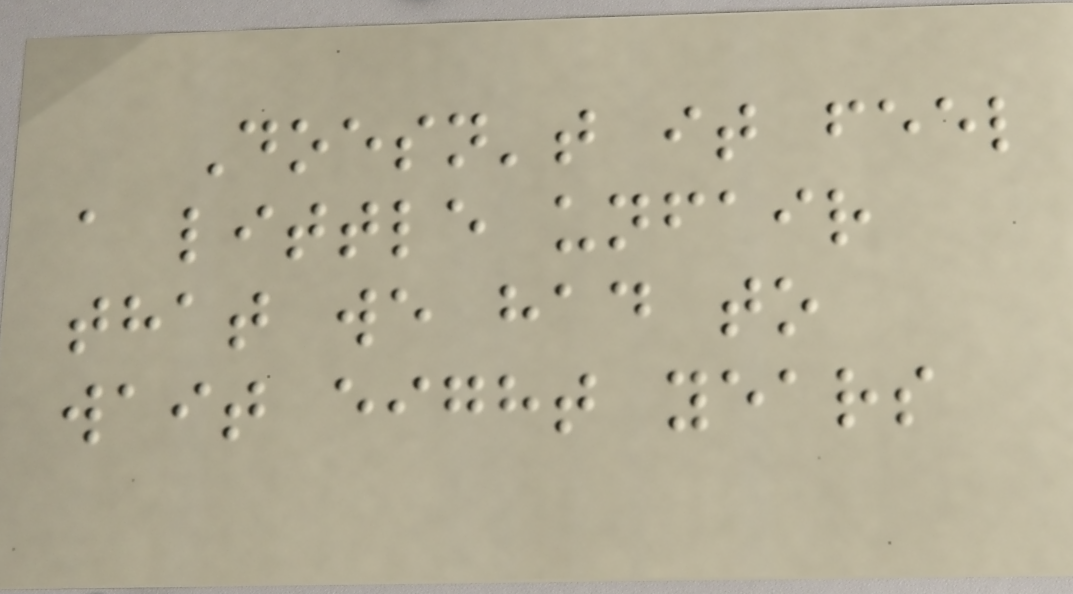Doesn't it feel
a little unfair
that we had to
wait eight years
